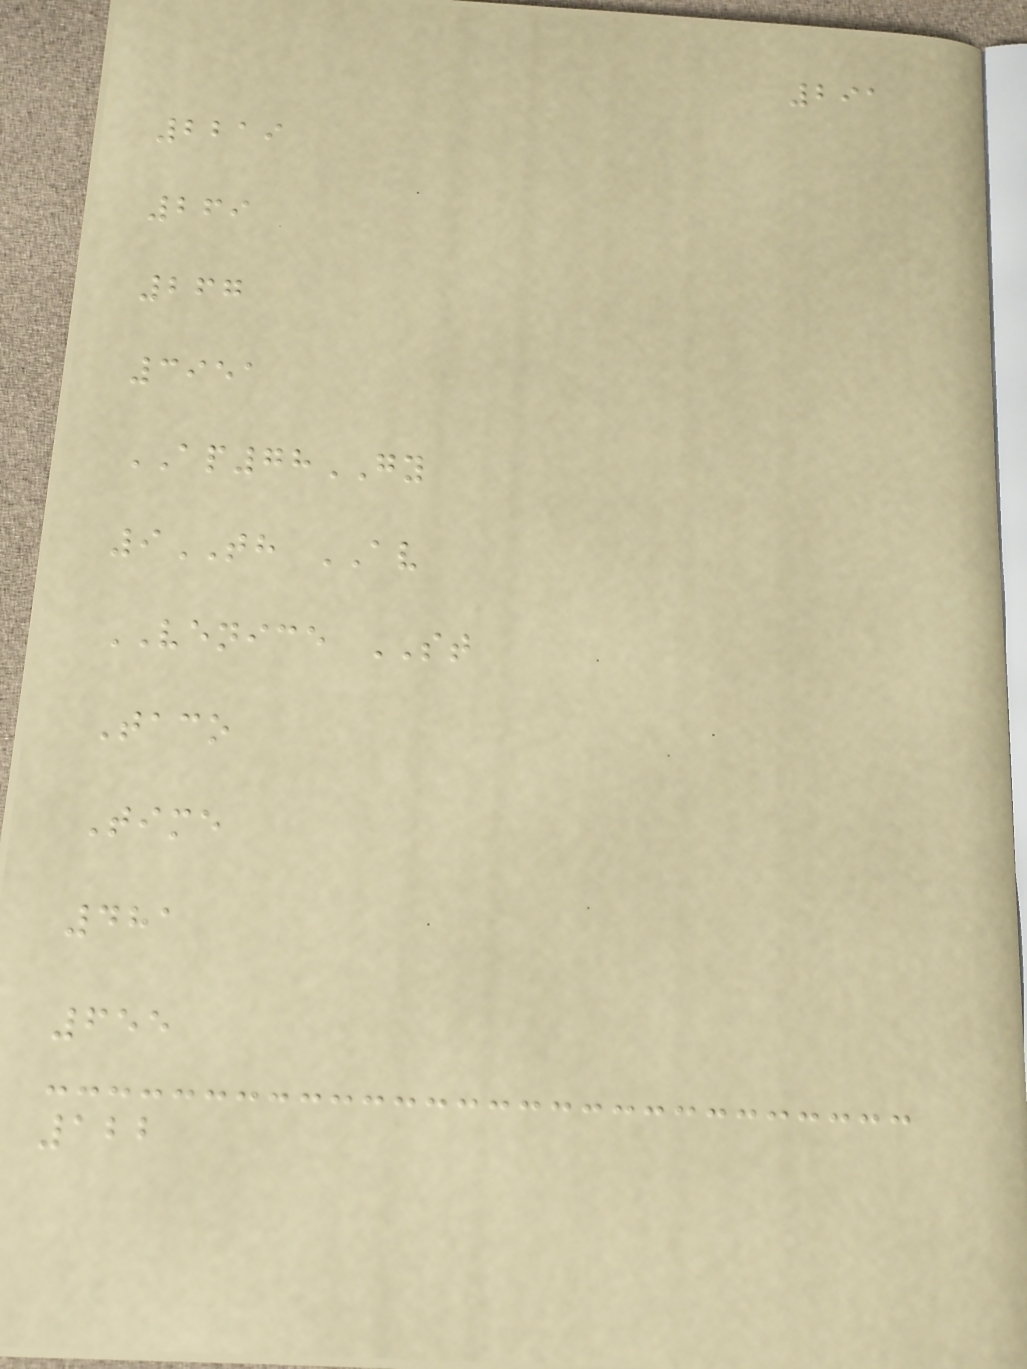291
2219
269
267
3951
AP78GY
9TH AV
VENICE ST
Taco
Time
481
655
122
